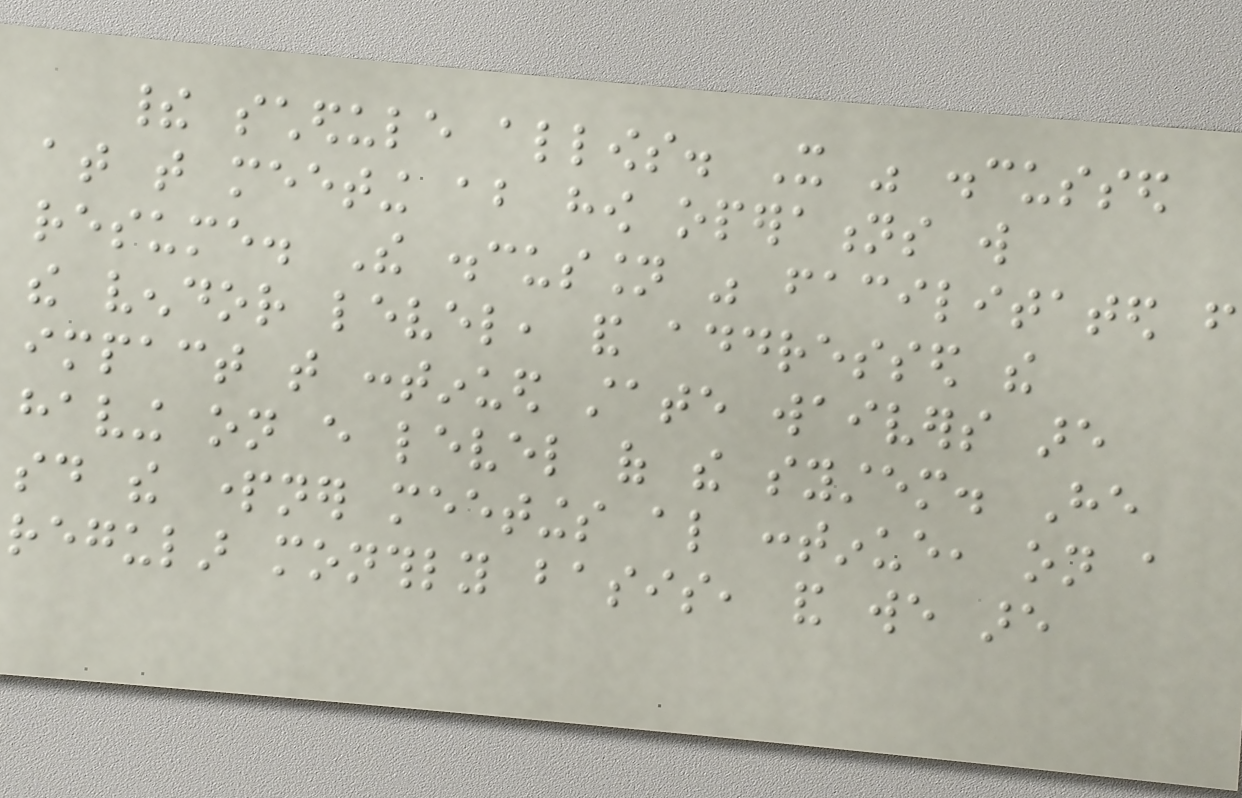their schedule allows. It was discussed
at that meeting about how operations will
resume. The discussion was facilitated from
the vendor level, and addressed the
impact that continued state waivers are
having on every level of the system. He
said the partner meetings also continue, on a
regular monthly basis, and we are
